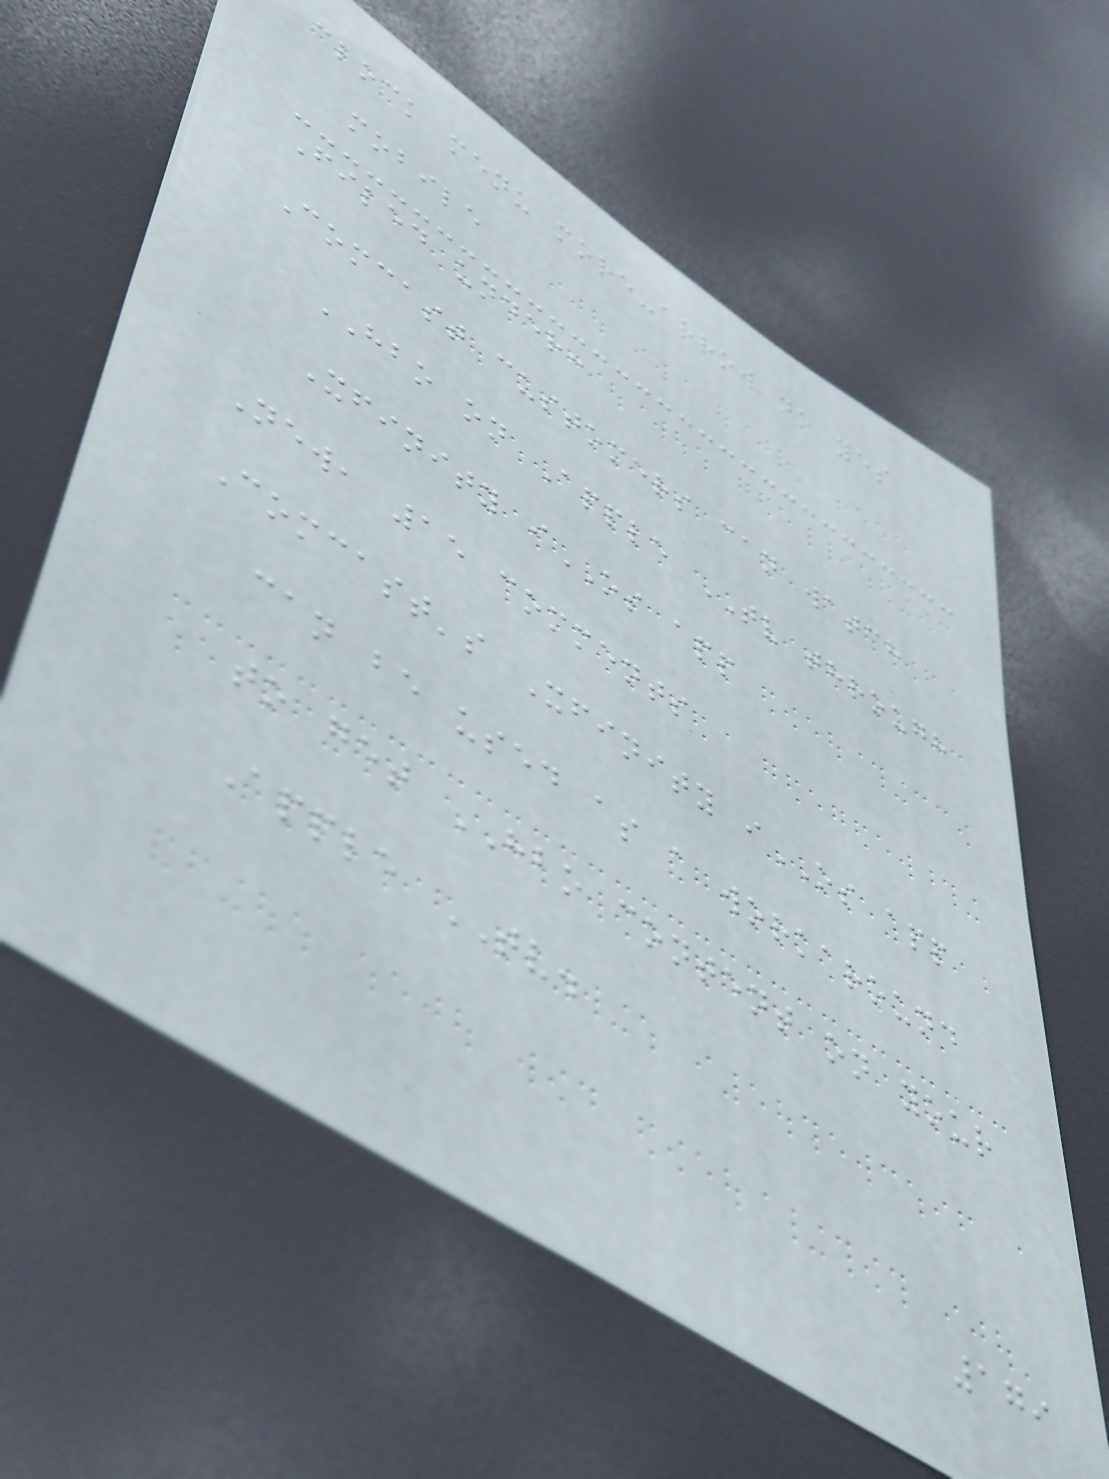clock menu more-arrow no yes
mobile
Filed under:
Comcast customers can watch
HBO on Apple TV through
Xfinity iOS app
New, 15 comments
Comcast's Xfinity iOS app
can be used as a workaround
to get HBO content on your
Apple TV.
179
